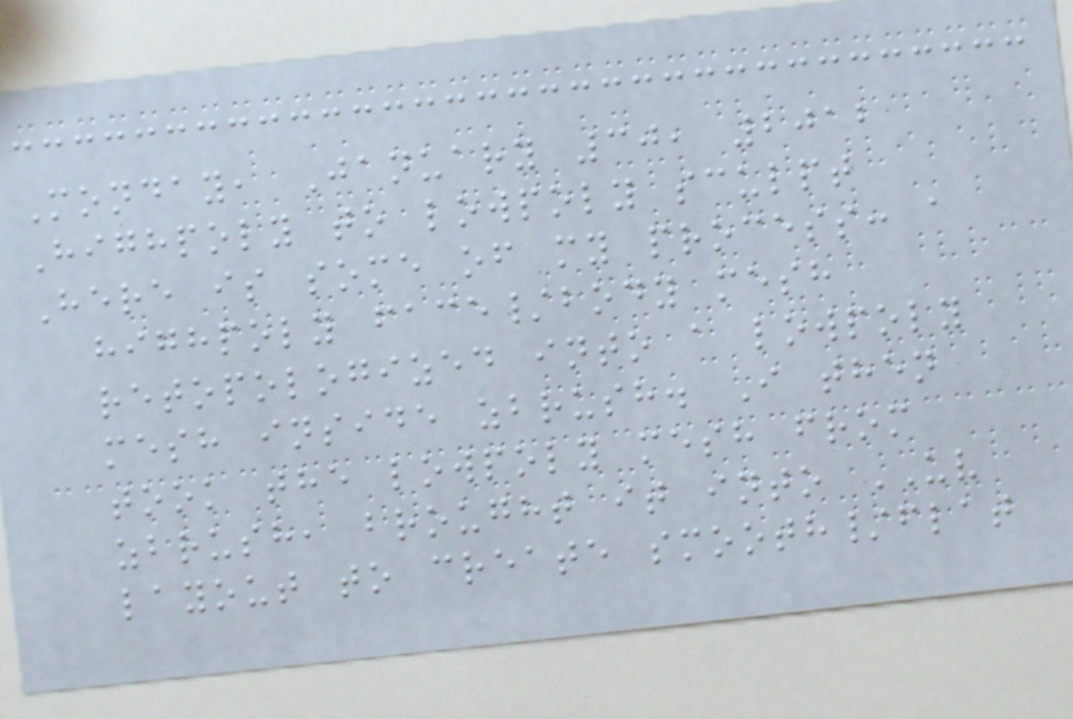Monday, January 30, 2012
Highpoly to lowpoly sculpt
Here is some of my process: a
highpoly face/body mesh
retopologized into a lowpoly
mesh inside zbrush. I then
took the lowpoly mesh from
zbrush, brought it into UV
layout to create smooth/flat
